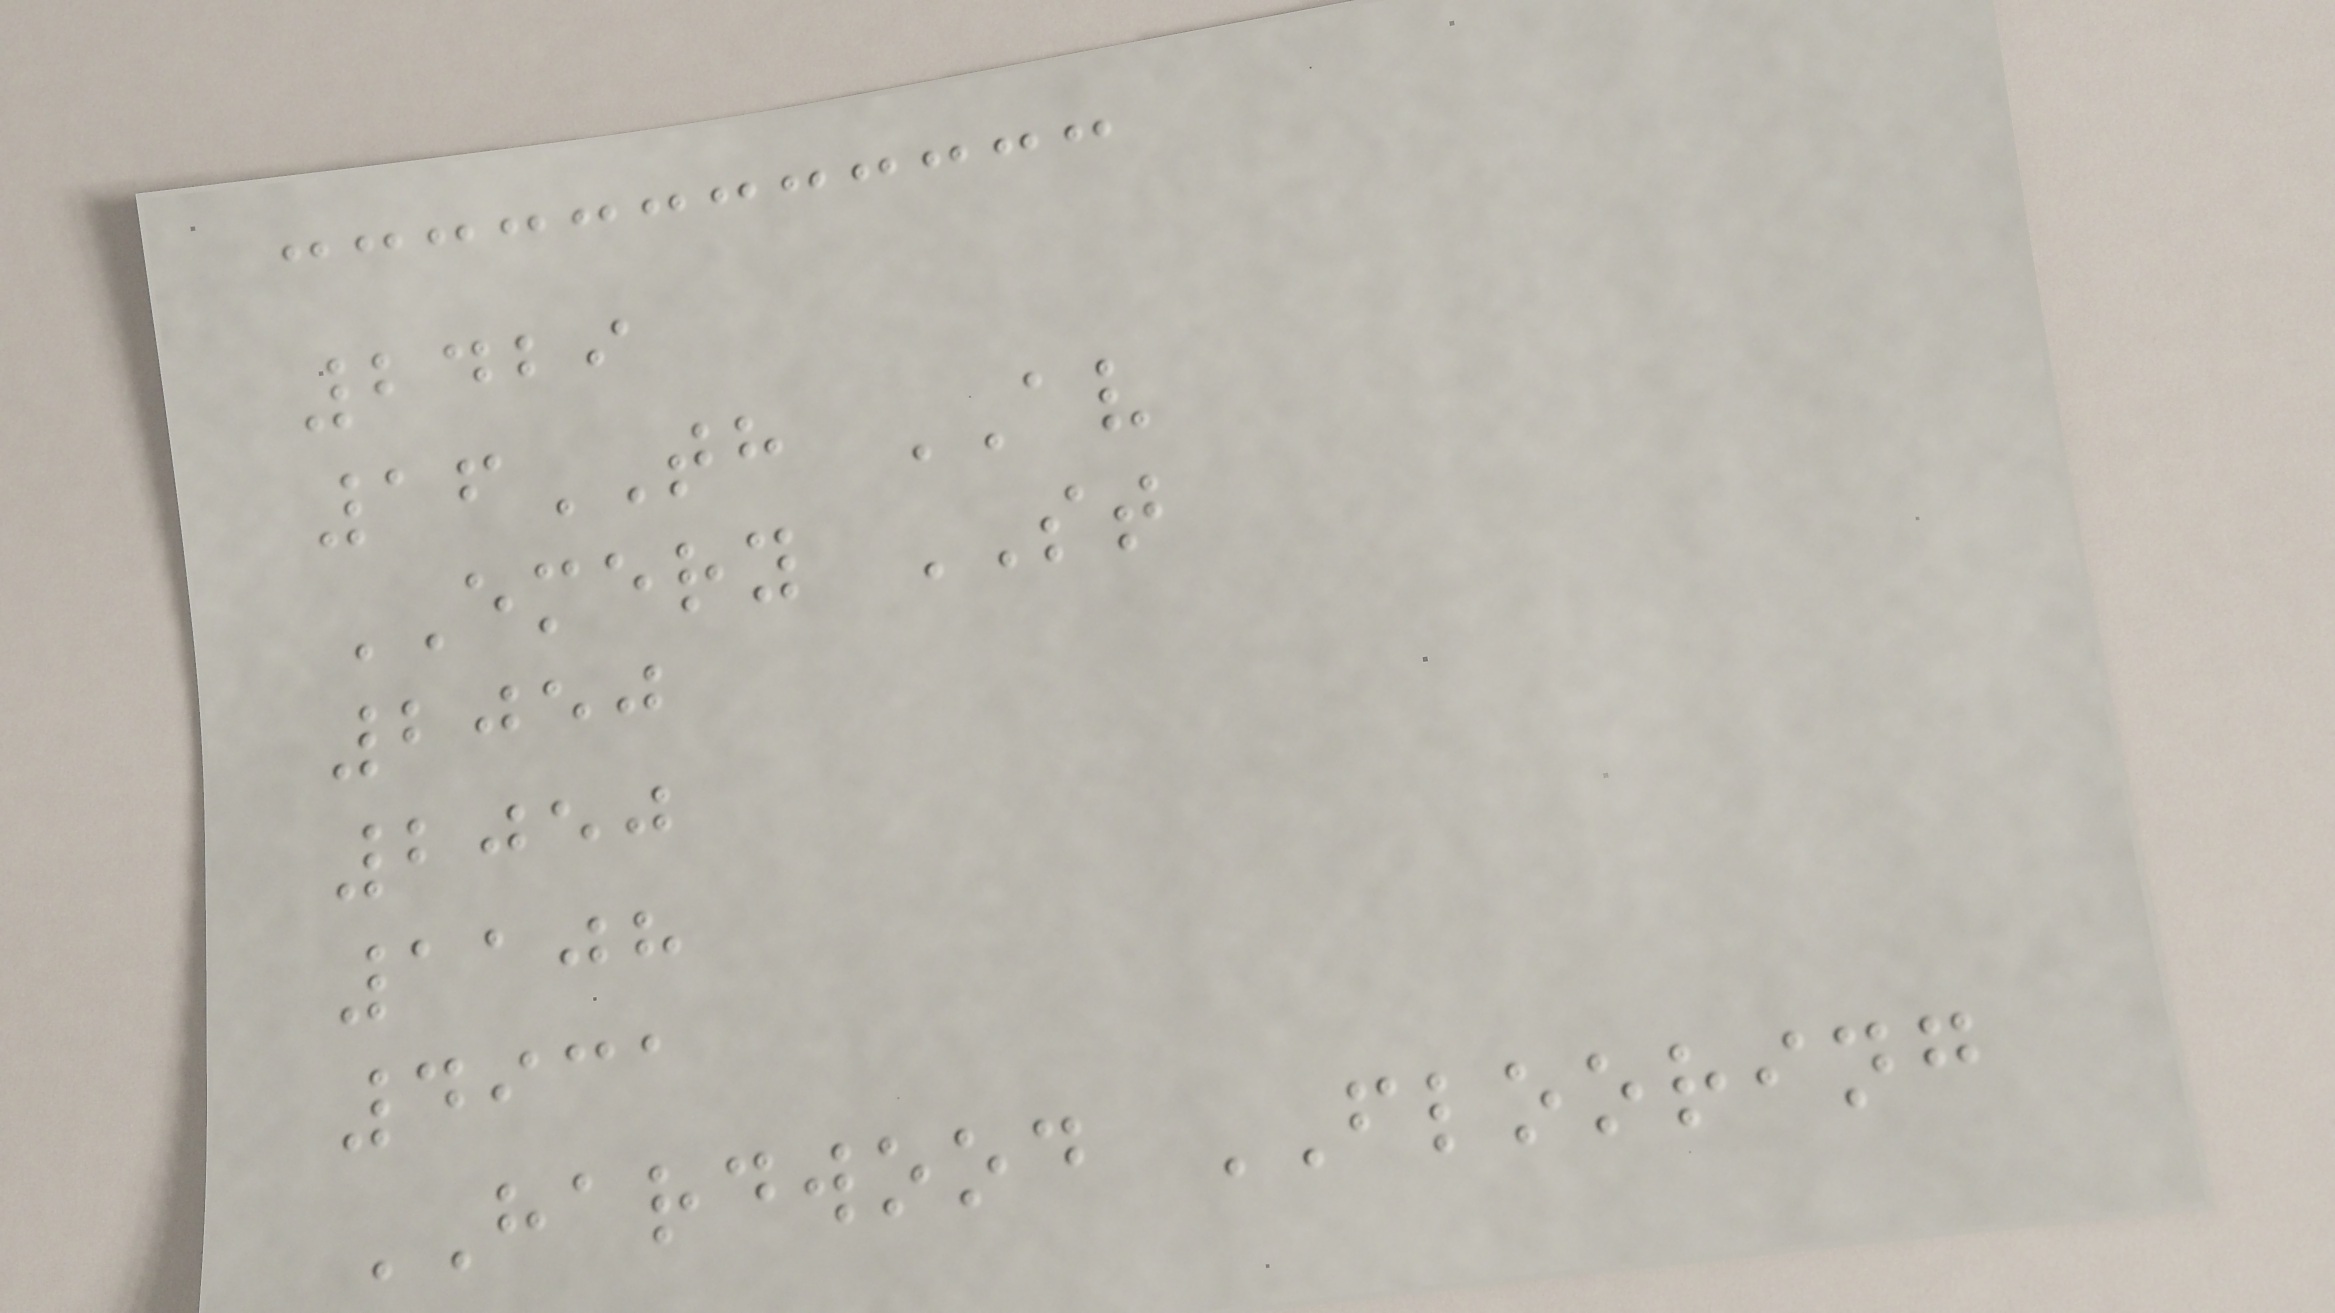2429
16TH AV
EMERY ST
2050
2050
1108
4931
HARDWOOD FLOORING
